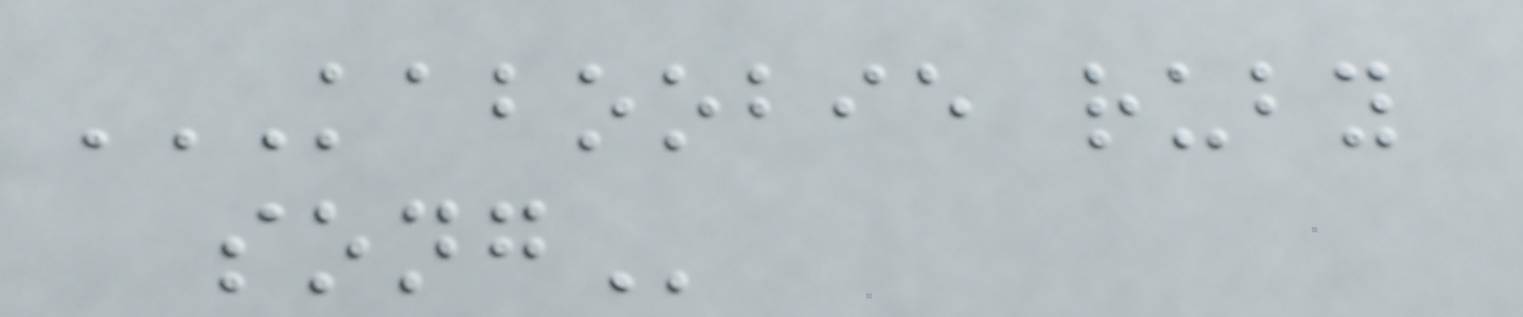KABOOBIE RUBY
SONG
